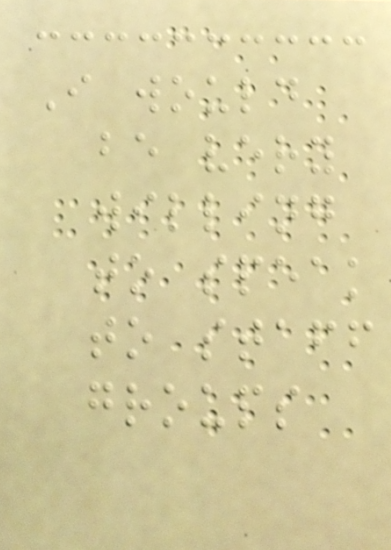I would
be very
willing
to speak
to staff
groups
